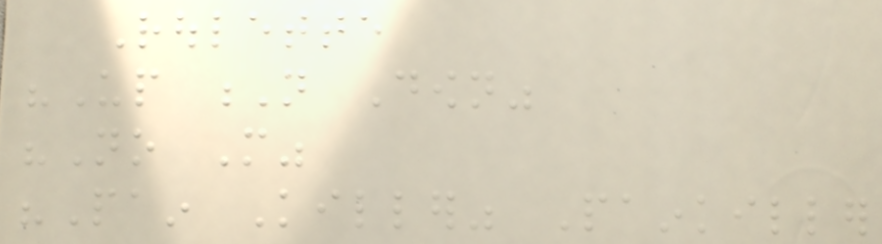Roulette
"Up N Down"
"No More"
"Pain Killer" Painkiller
